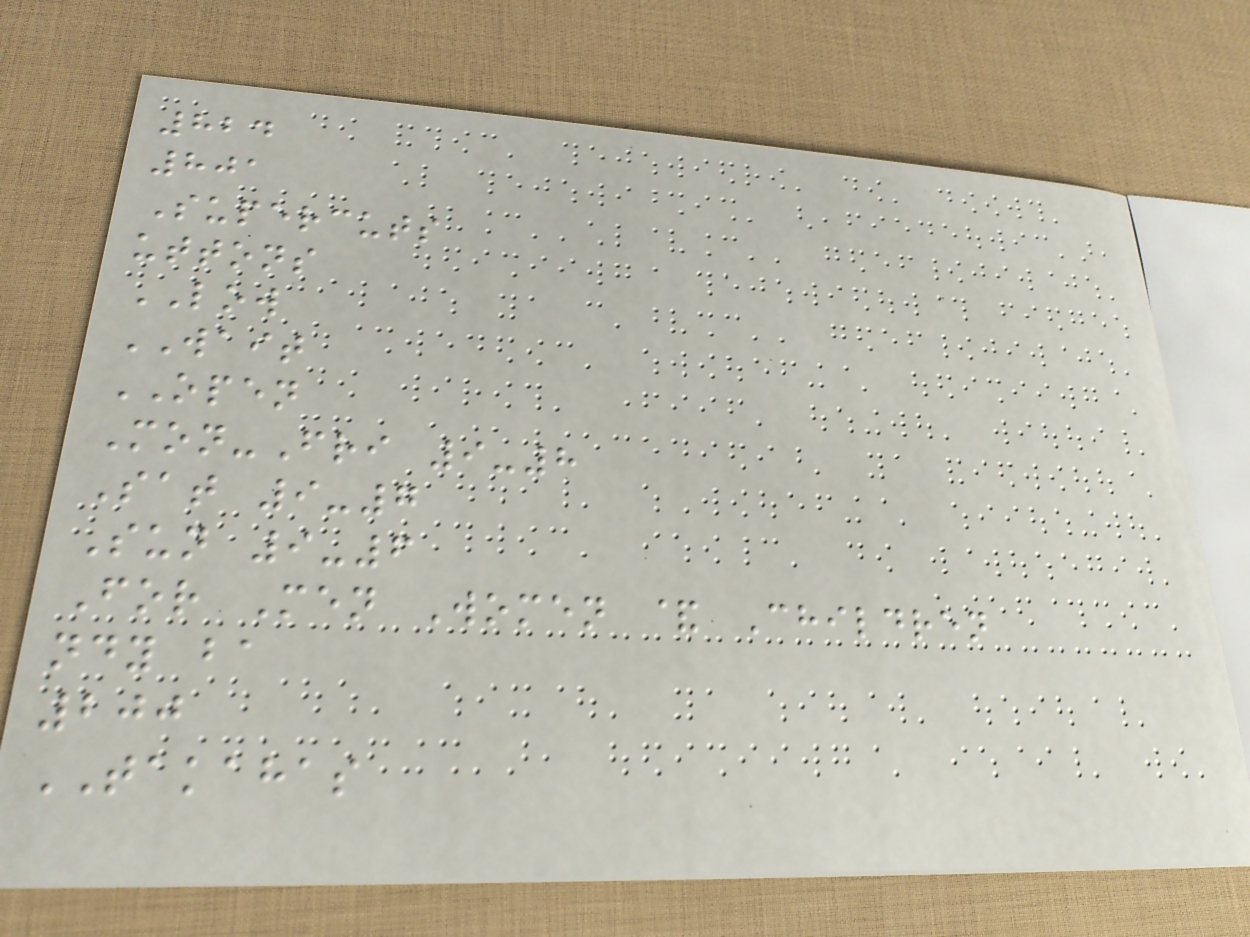824
801
Supercuts
uttons
LOW
WAIT
OPEN
Mon-Fri 9-8
Sat 9-7
Sun 9-6
For Men Women & Children
ndy ba
200
TAKAHAS
